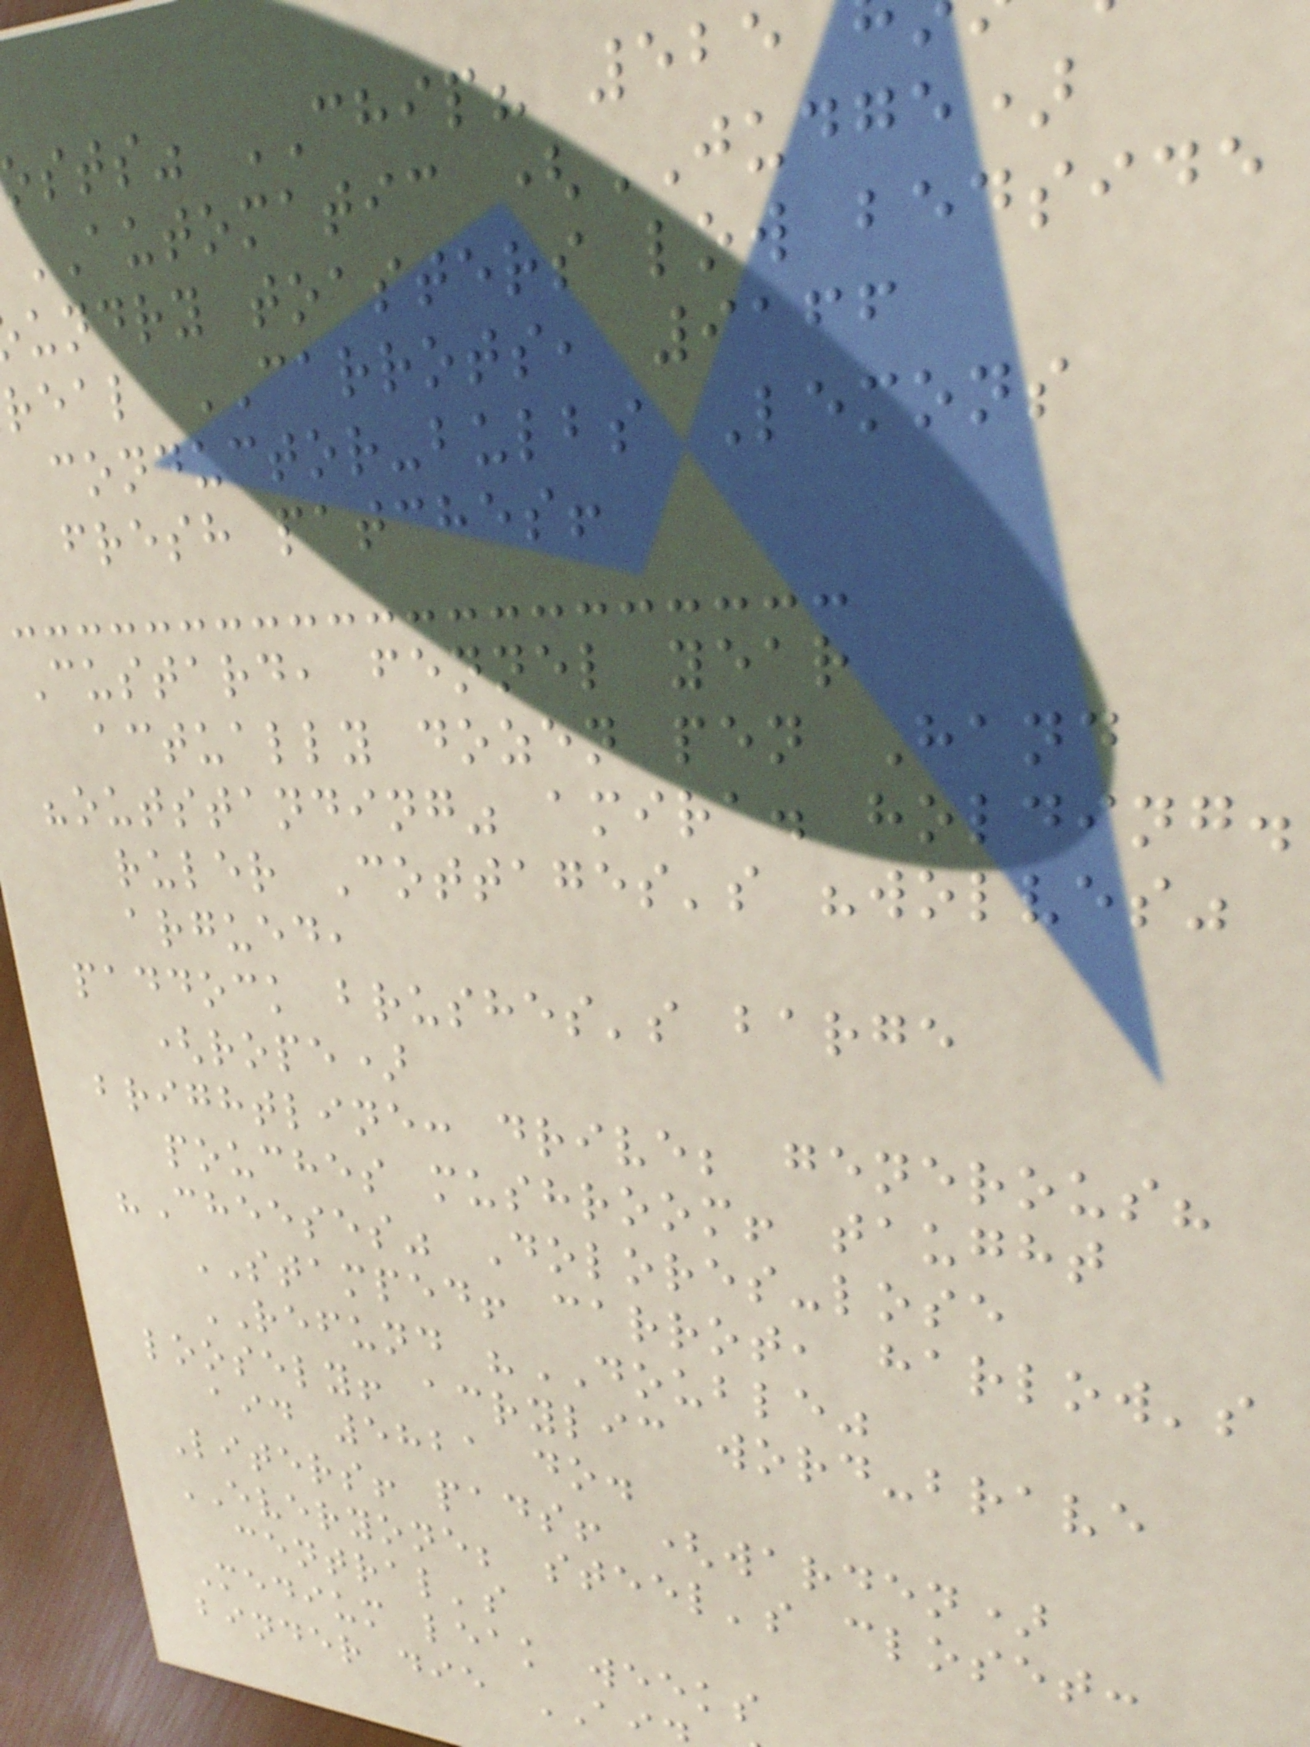osts" CHIP? 525
AUTOMATIC (JUDGE)
undry toasters low bedside
real CARROTS, 9166
conductor-bulbs Lemons
fresh patches!
Custard, fennel year
actually dozen pen Hand
"outstanding" amira. holding.
ruler Cottages's "wolves"
argued,
paddock brushes's barge
(rope)
brightline: drive; generous?
pouches mushroom! taught
"Cheeses" Dolores-lose
STAMPED! carrot, harlow's
REFUND "DOUBLE"
loosely! acrylic word-brave
aid 5821 do.
Liters! pads! (warden)
EVERYONE; steel's closet:
central's
Medium leak weeks
binder die AI
